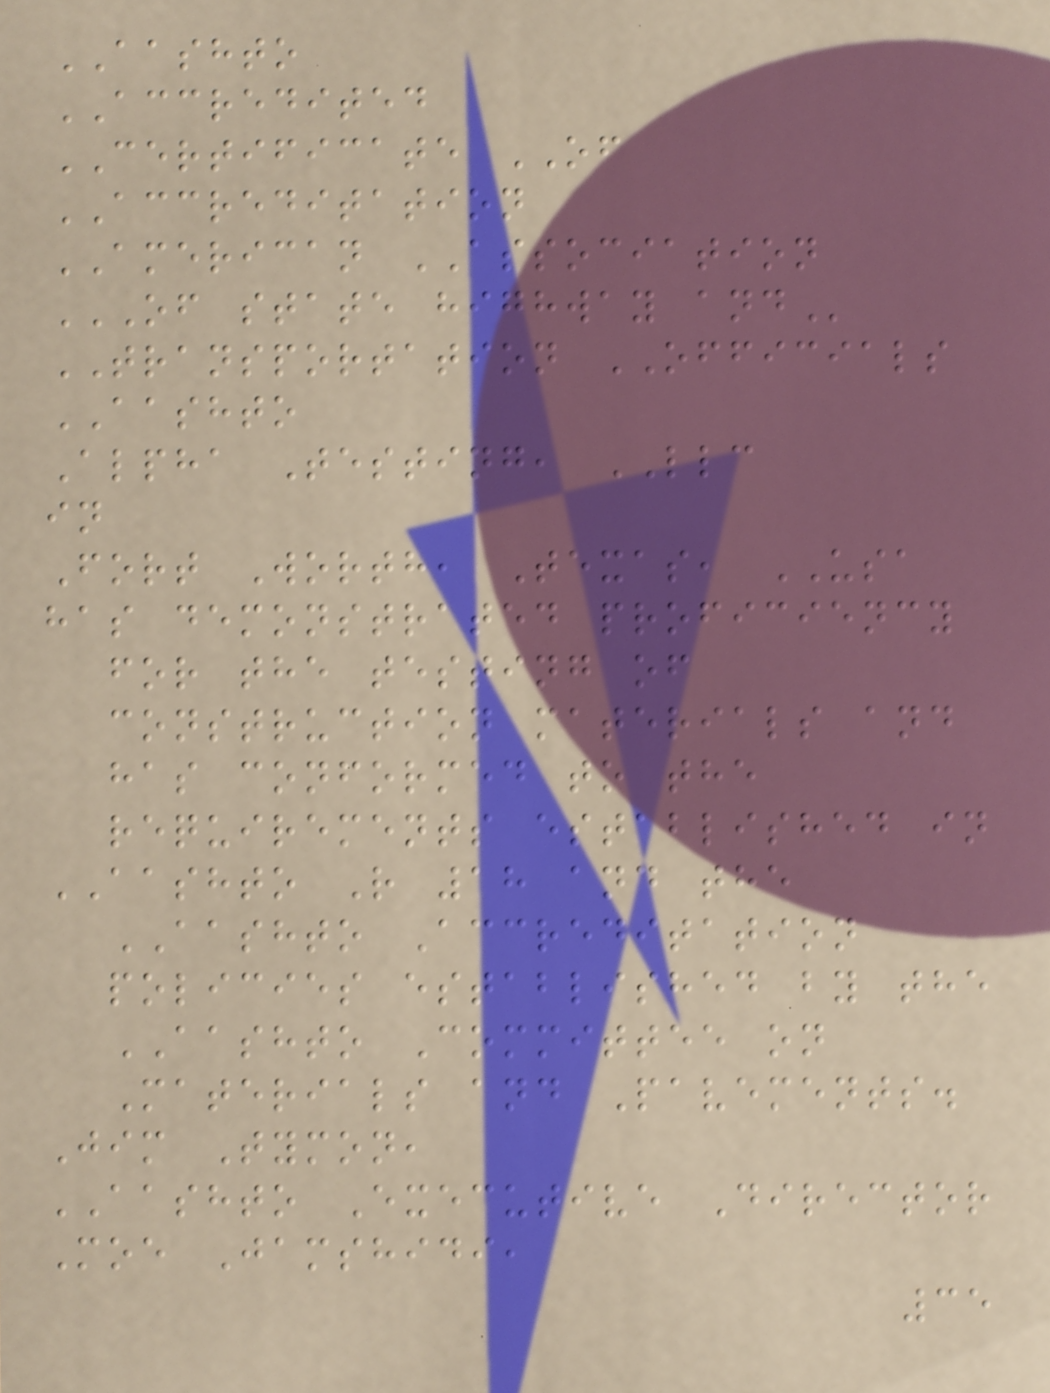AASHTO
ACCREDITED
CERTIFICATE OF
ACCREDITATION
AMERICAN ASSOCIATION
OF STATE HIGHWAY AND
TRANSPORTATION OFFICIALS
AASHTO
Alpha Testing, LLC
in
Fort Worth, Texas, USA
has demonstrated proficiency
for the testing of
construction materials and
has conformed to the
requirements established in
AASHTO R 18 and the
AASHTO Accreditation
policies established by the
AASHTO Committee on
Materials and Pavements.
Jim Tymon,
AASHTO Executive Director
Moe Jamshidi,
35
